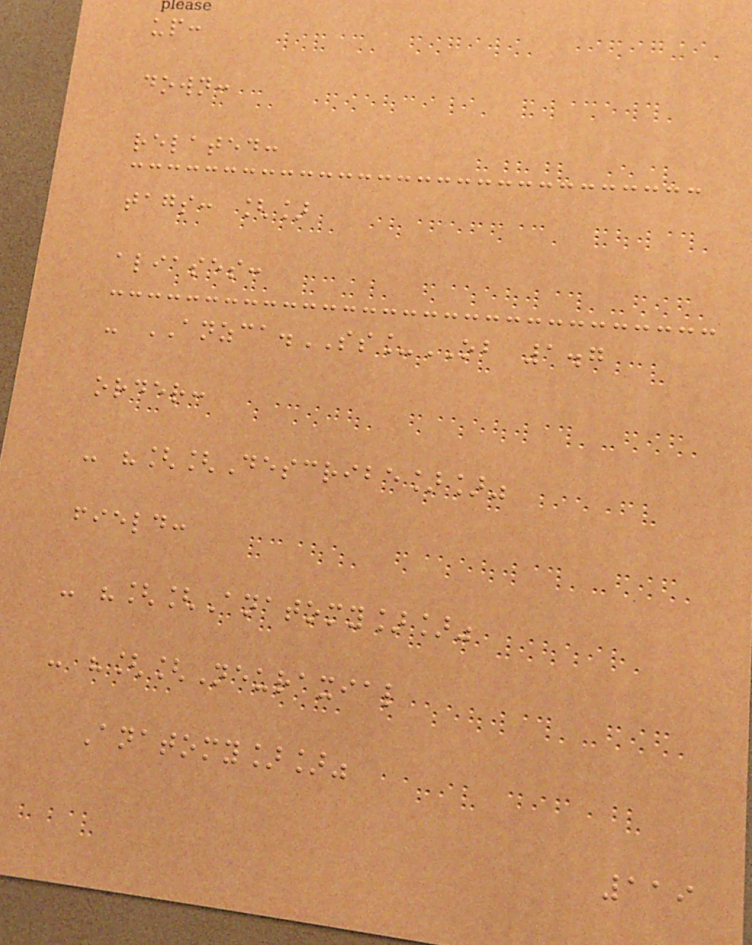up:
down:
related:
tags: []
aliases:
- ANZCA.SS_OB 1.7
order:
- "[[Describe]]"
field:
- "[[Anatomy]]"
- "[[Neuraxial
Anatomy]]"
119
